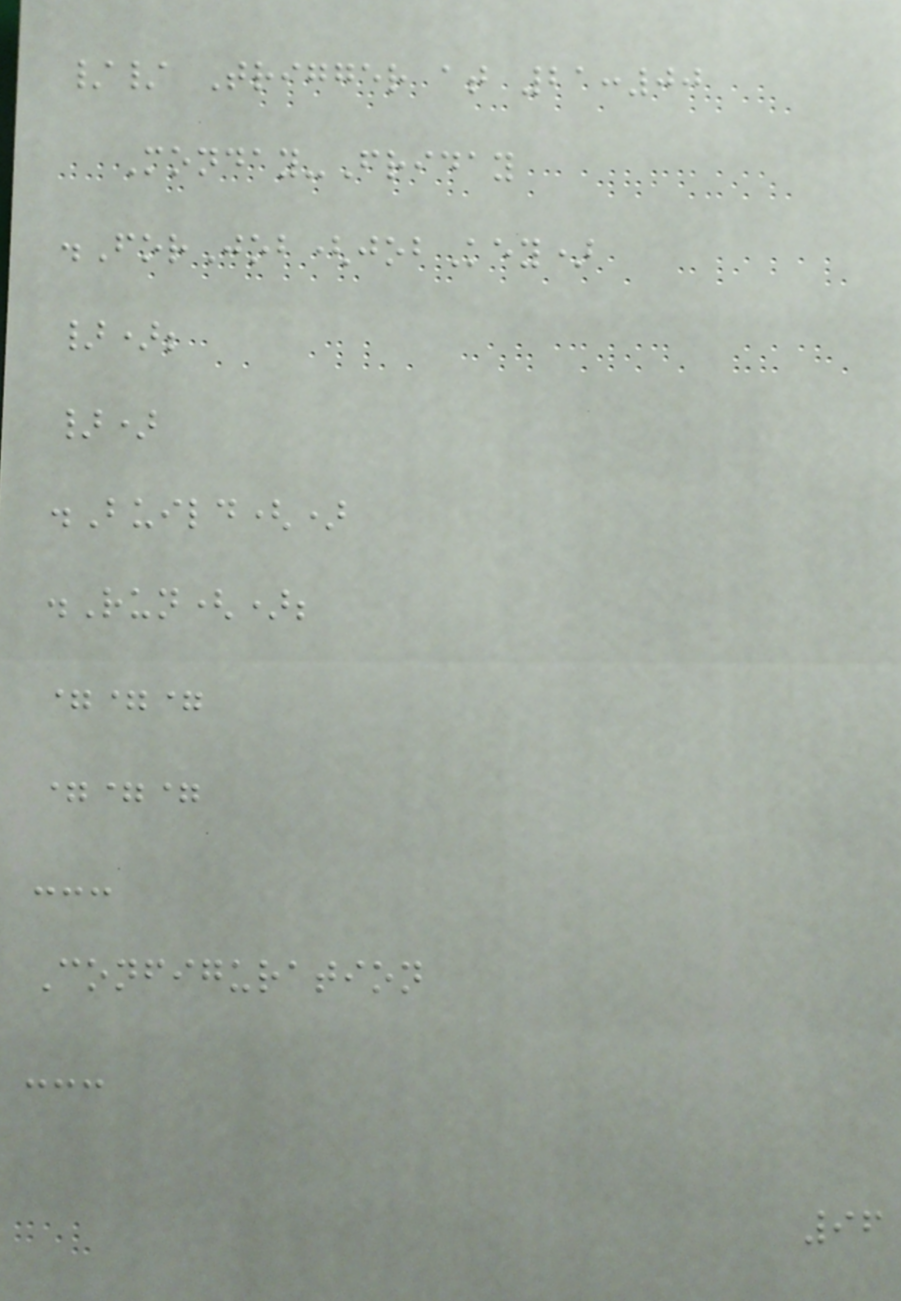// Trigger at 21:00
Monday-Friday
.ForJob(jobKey)
});
})
.Build()
.Run();
===
===
---
Configuration
---
96
